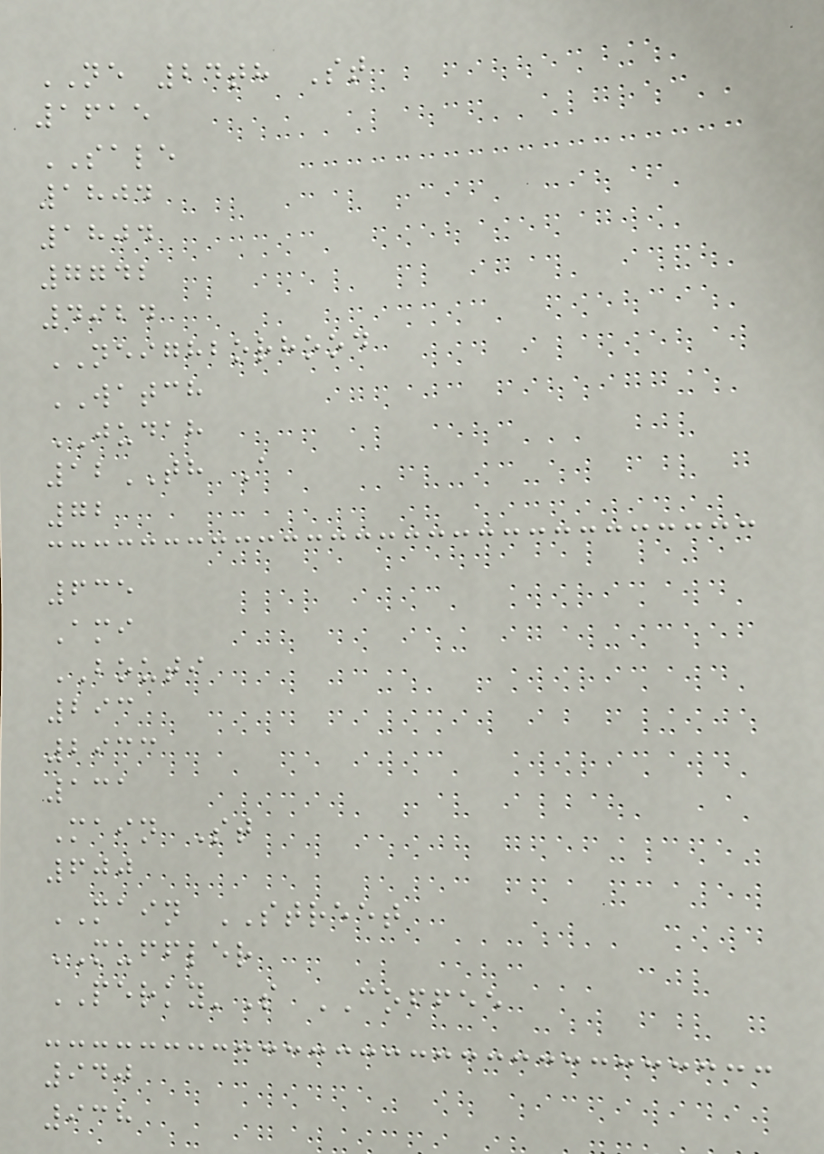NE 24th St
1615
SALE
1804
1804
7742
4924
NEIGHBORHOOD
WATCH
JUDAH
12TH A
72
635
Ami
BOUTI
293
2933
131
Main St
600
MAIN STREET
MUFFLER
PERKY'S COFFEE
940
938
